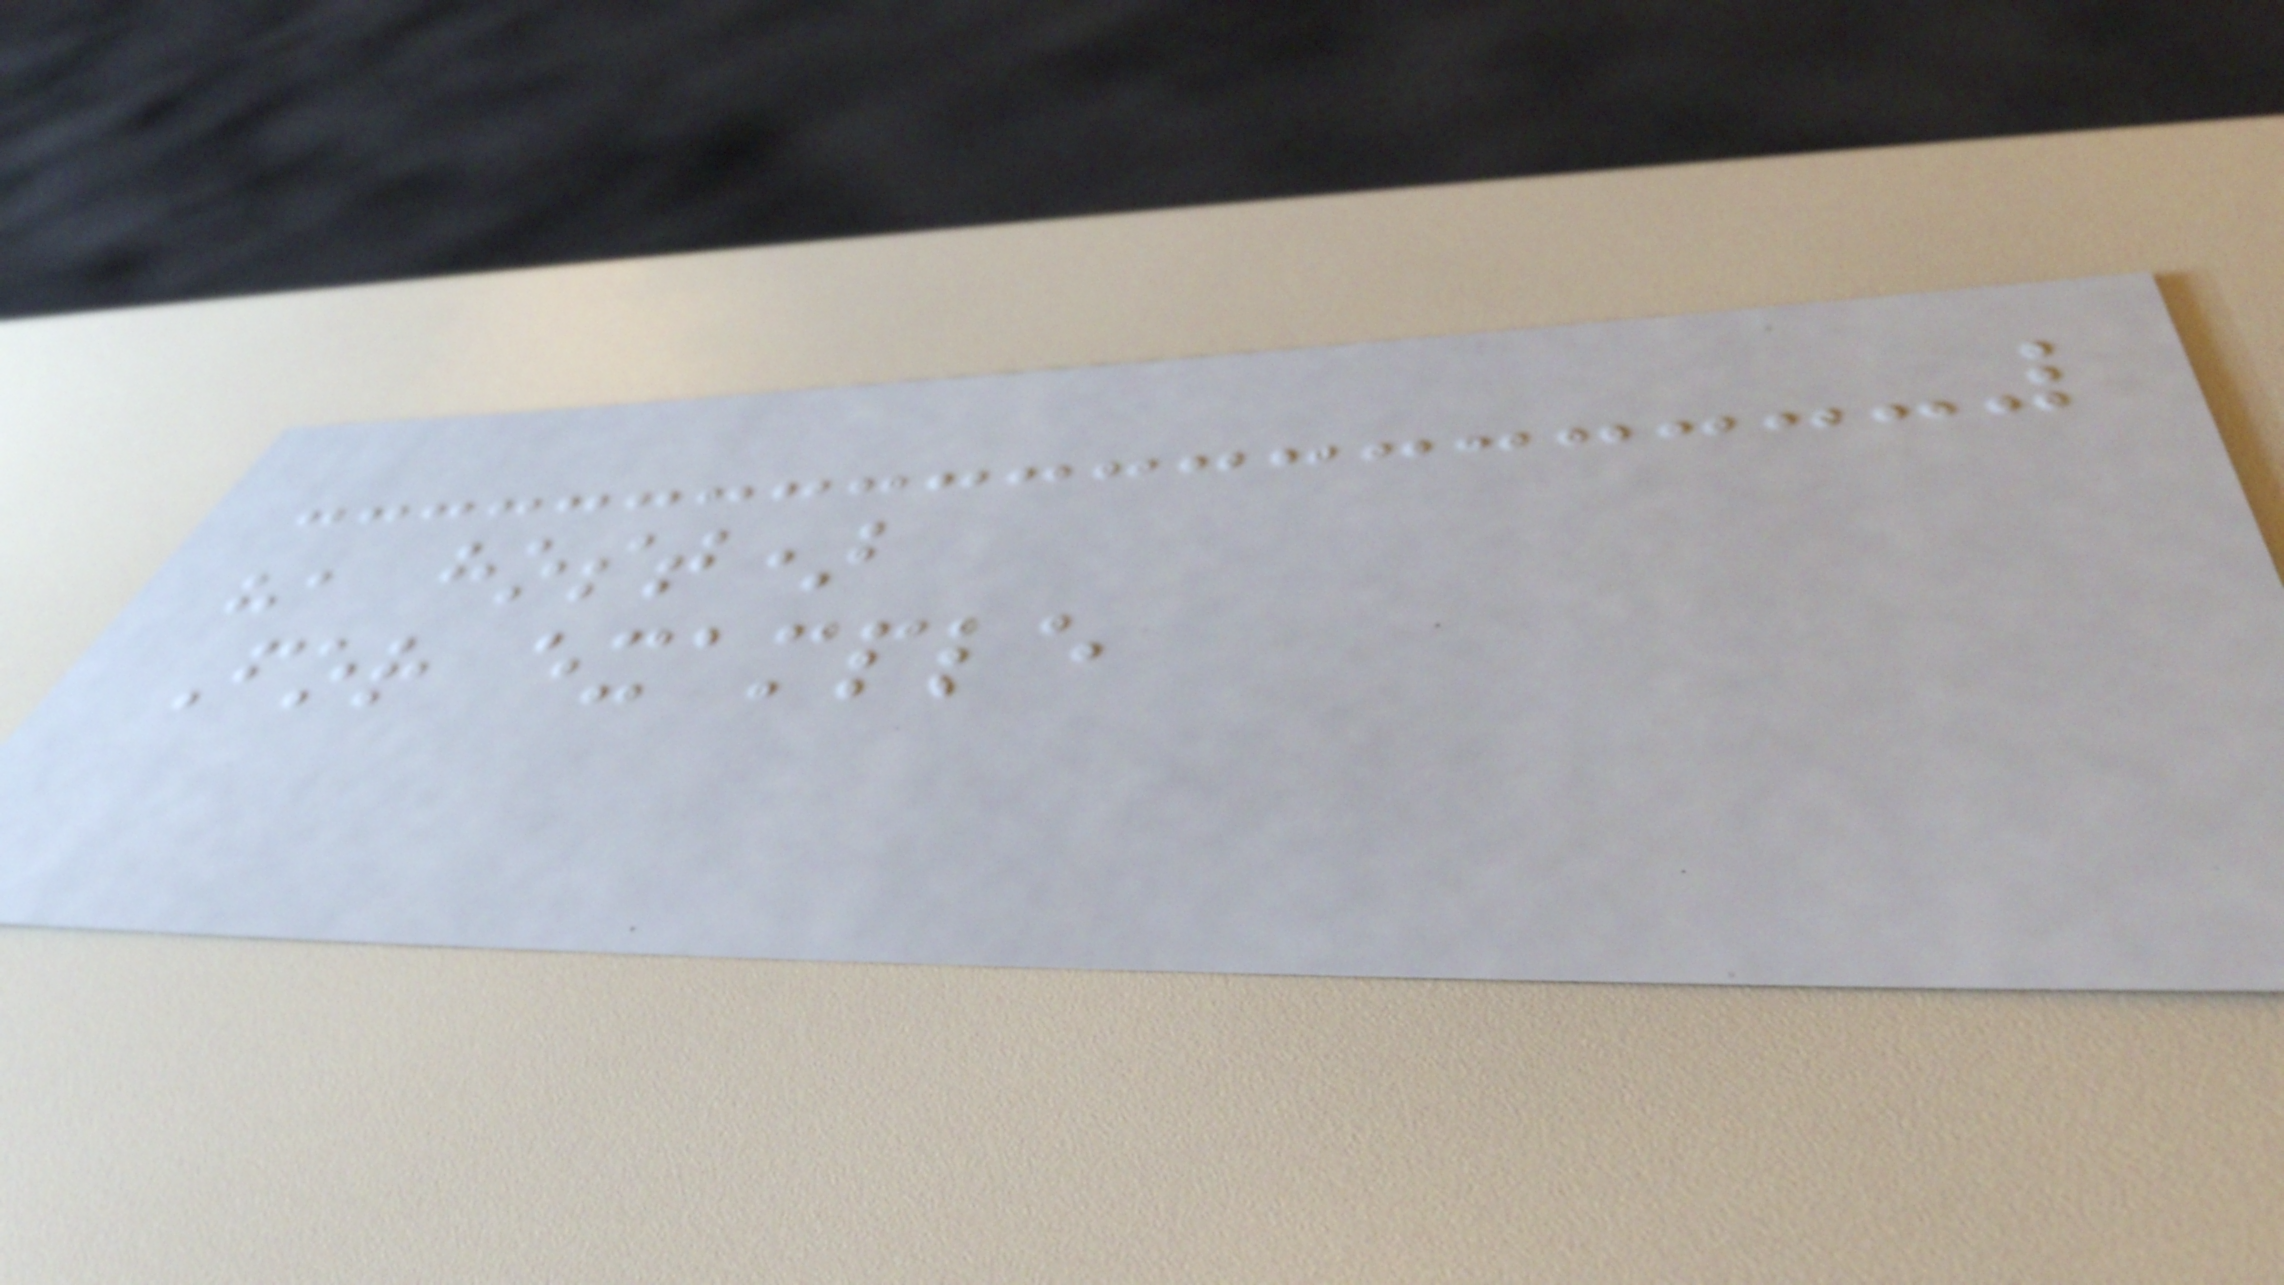", host)
For example
